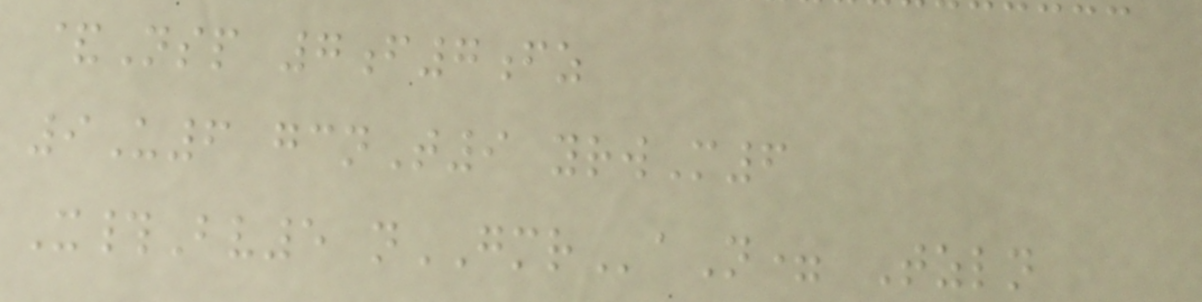&Nsp 7f7fz
9U6 gcnT9 yrwM6
X#Bv5 nGMRaN= Tzln
